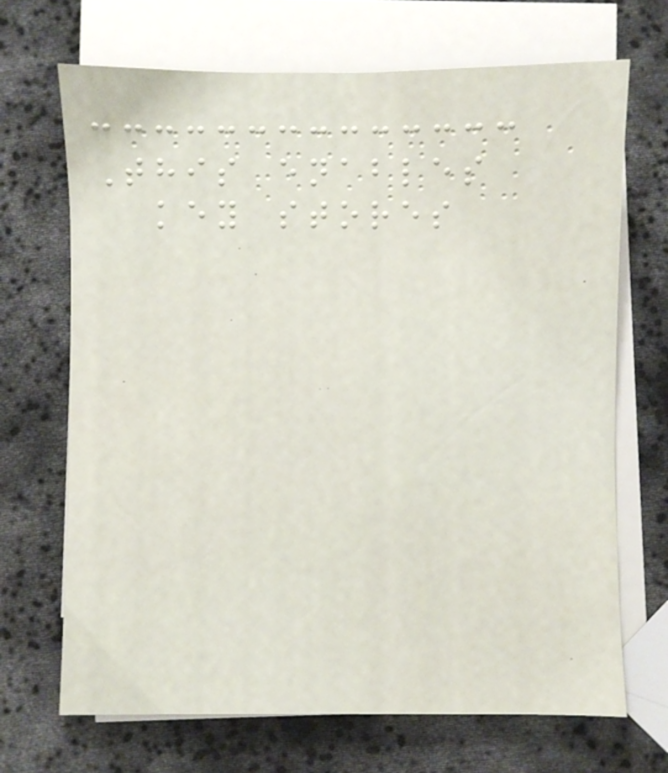This enables
key stores
